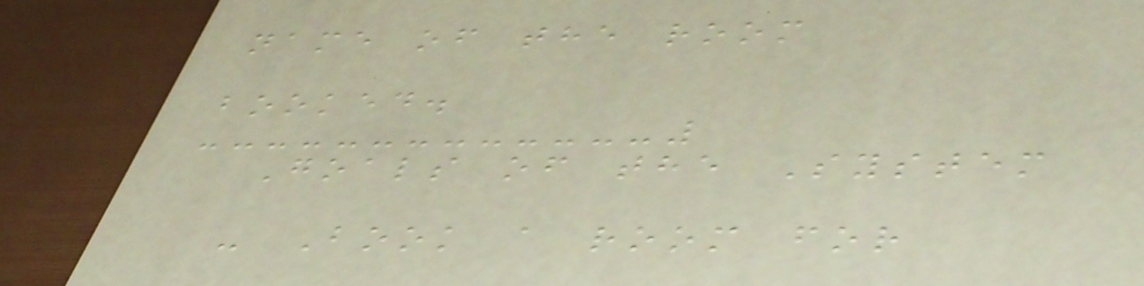name of the room
booked.
Goals of the System
- Book a room for
